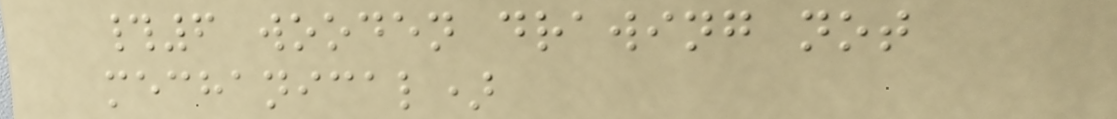#6 wooden drawing not
mechanical)
